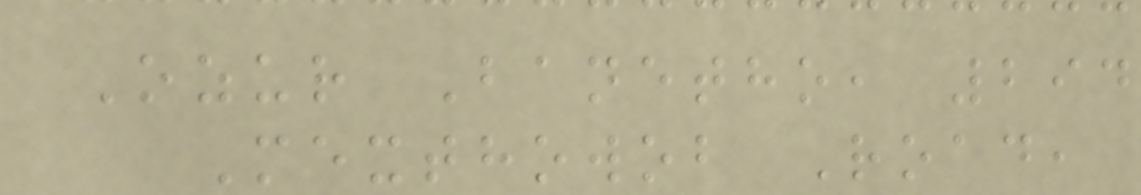Ozur Banetho, 294
Mexthowob Road,
